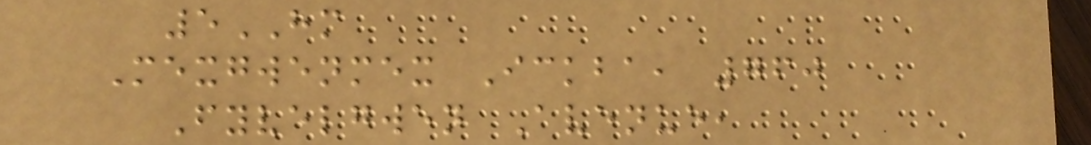5HM
Mexgwenmex Ickba, 760
Fyvelgwen Avenue,
